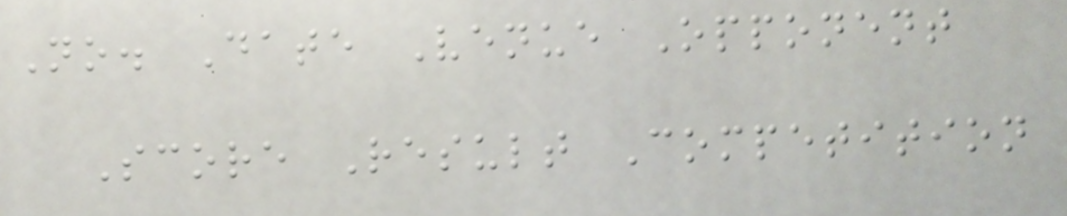No. Date Venue Opponent
Score Result Competition
